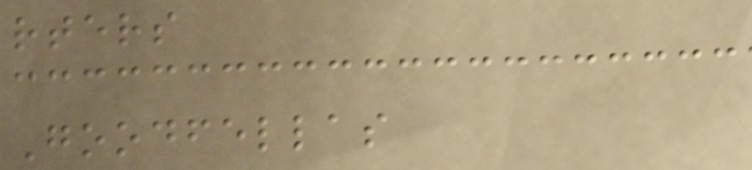rters
Goodfellas
